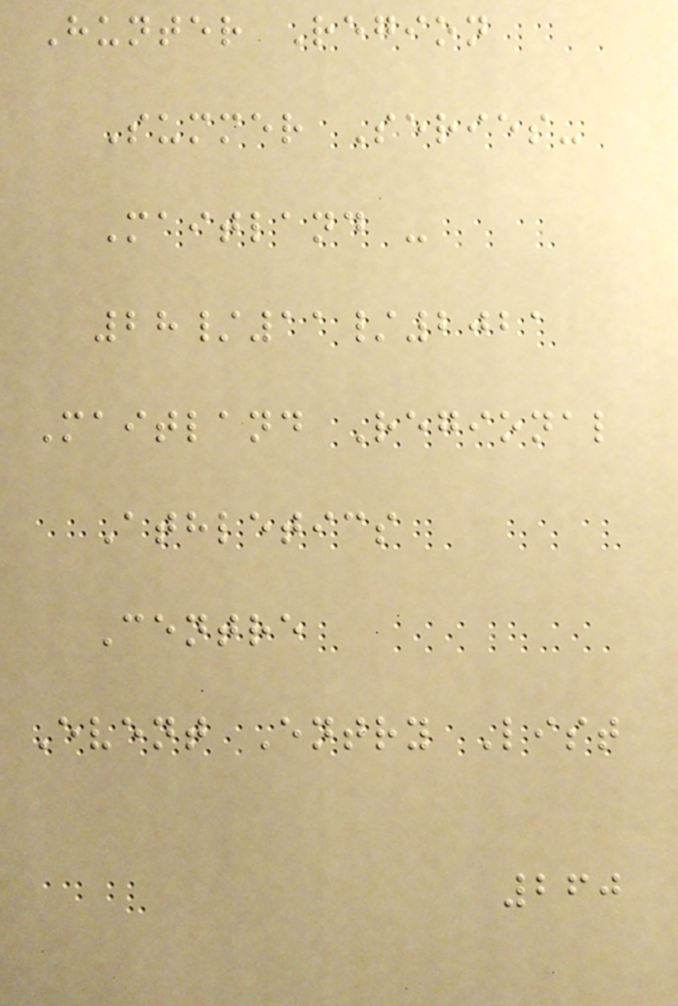Hunter Region
Summer Series-
Maitland -
28/11/2021
Maitland Regional
Athletics
Centre
Event Entry List
260
